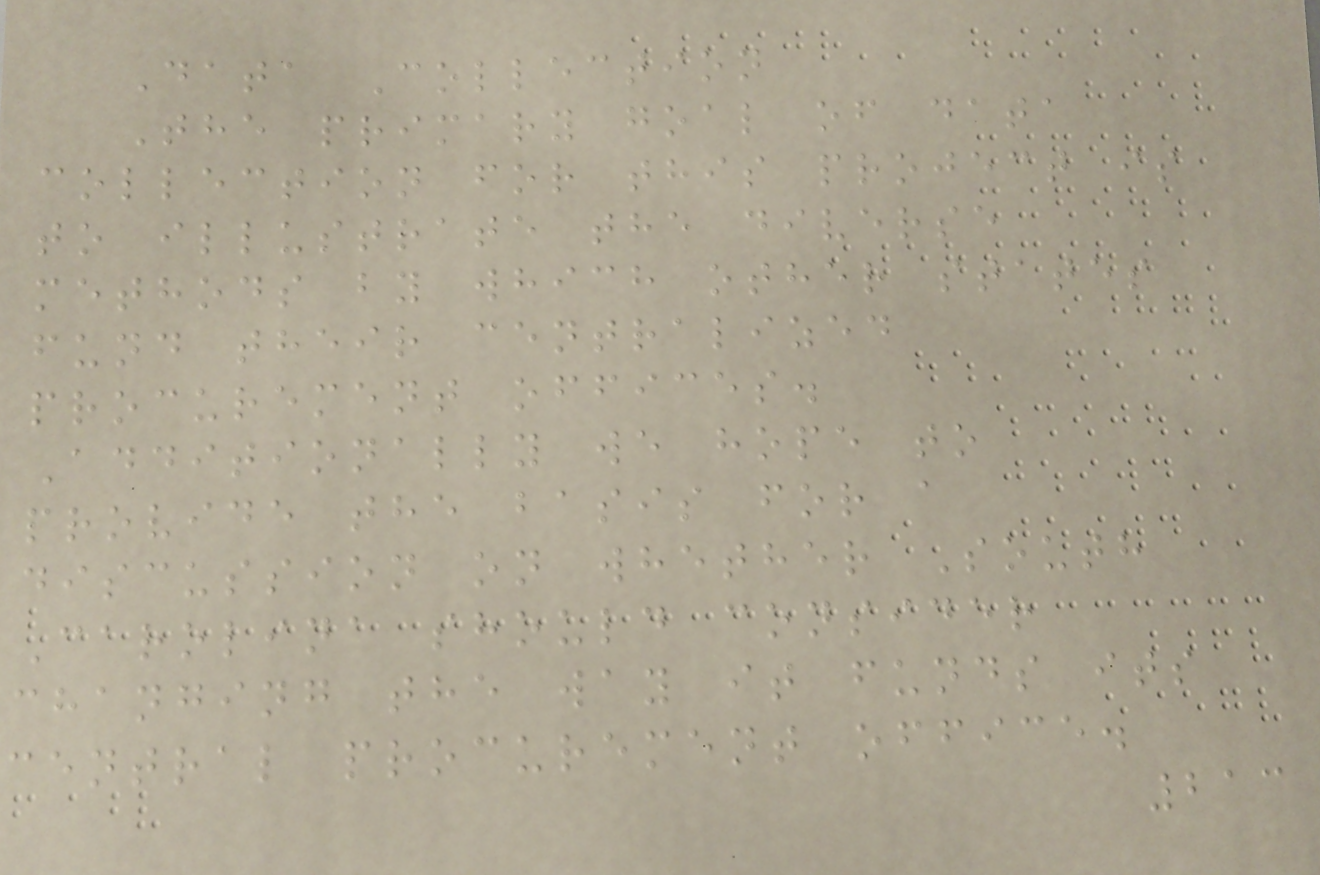Data Collection
The primary goal of data
collection for this project is
to illustrate the diverse
methods by which other states
fund their centralized
procurement offices.
Additionally we hope to
provide the basis for a
discussion on whether South
Carolina should consider
changing the way it funds its
central procurement office.
213
